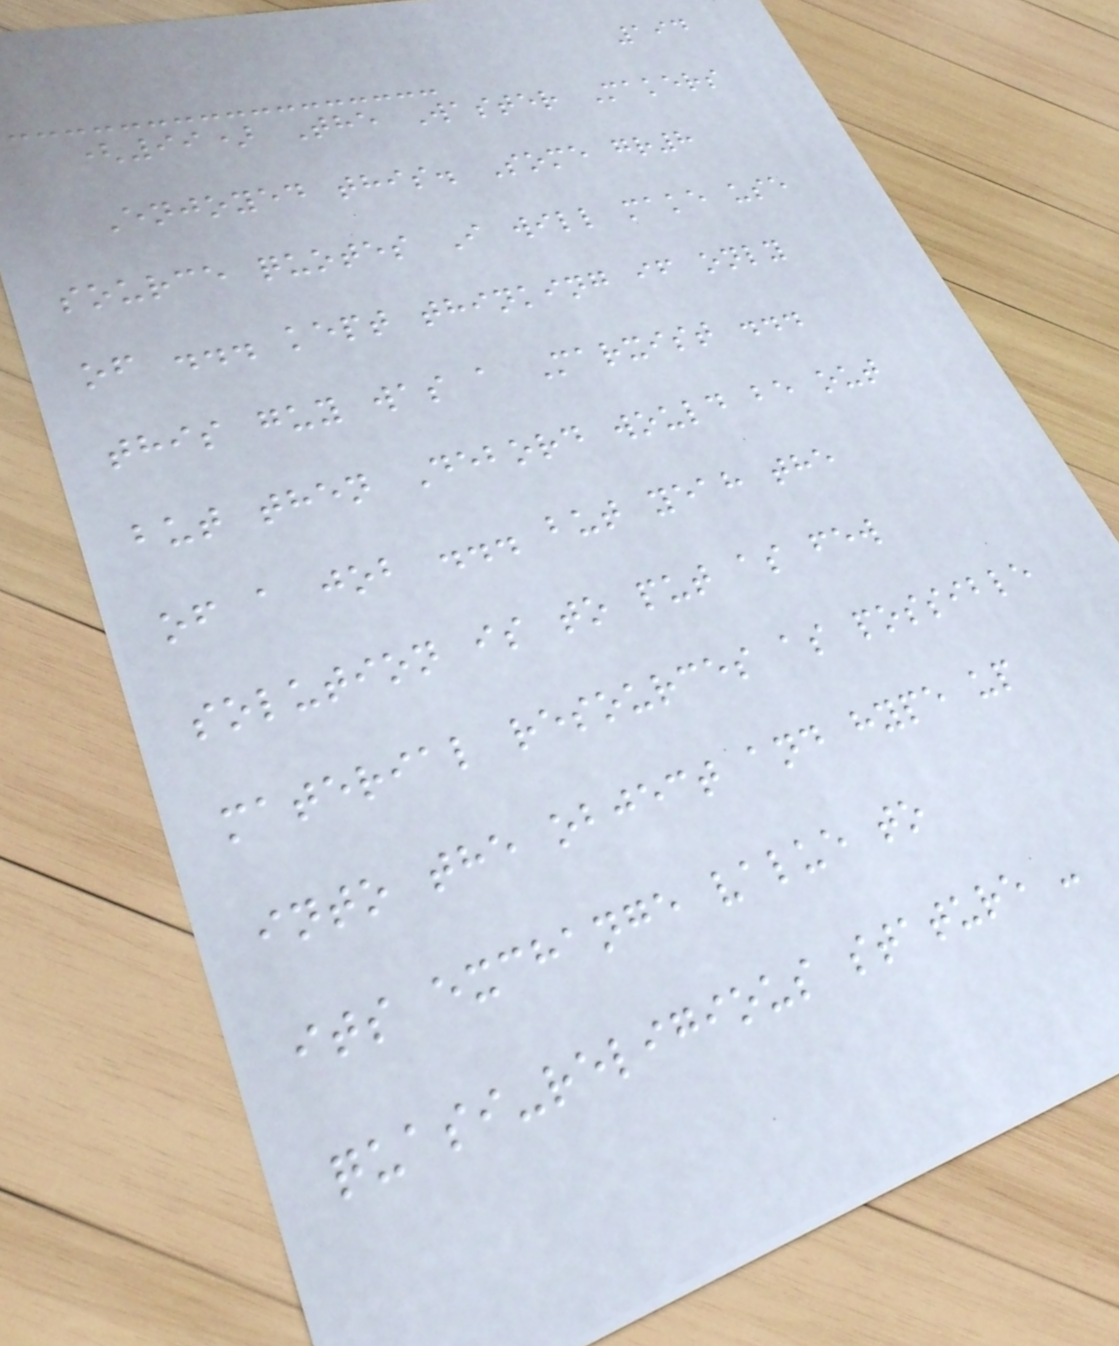194
(99) The Waster Makers
Enjoyed this. Some gr8
source quotes I will make use
of ... kept thinking if only
this guy was a Marxist ...
but then Debord would be out
of a job ... but yeah the
solution is to put as few
material resources as possible
into the object and hype up
its exchange value to
quasi-religious stature -
